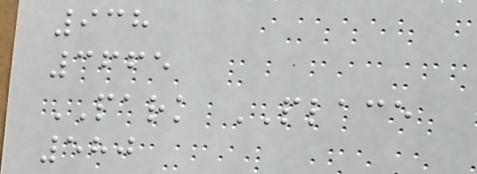938
3665
PARK PLACE
580
